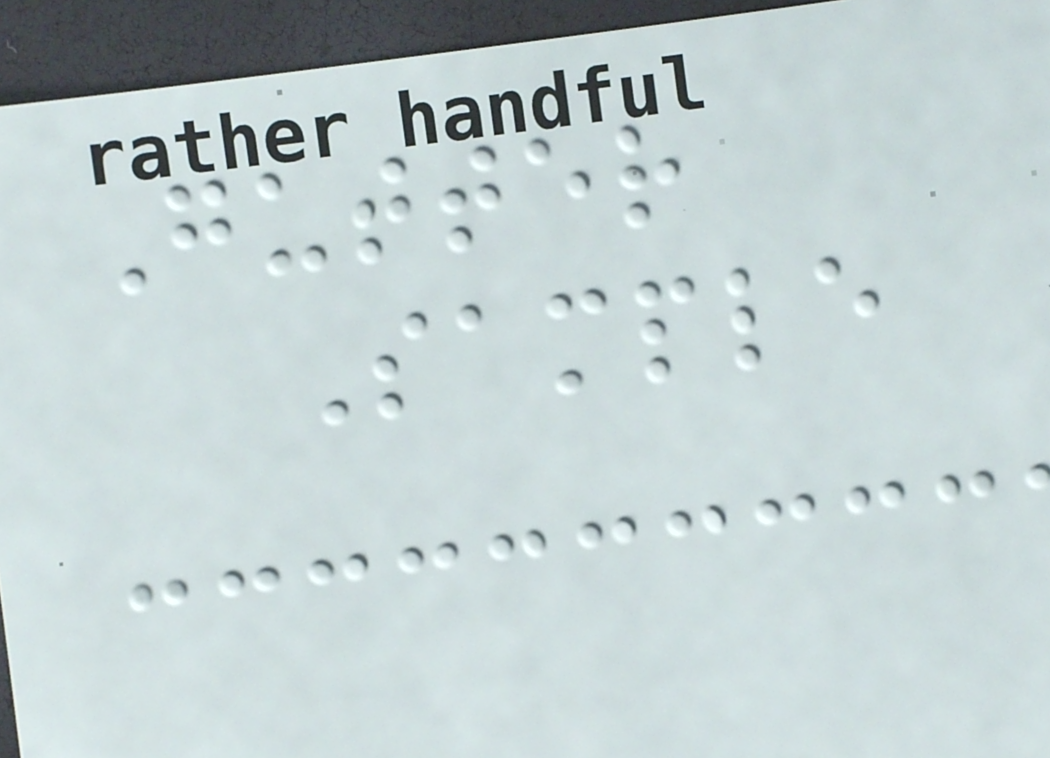Gutter
Sample
